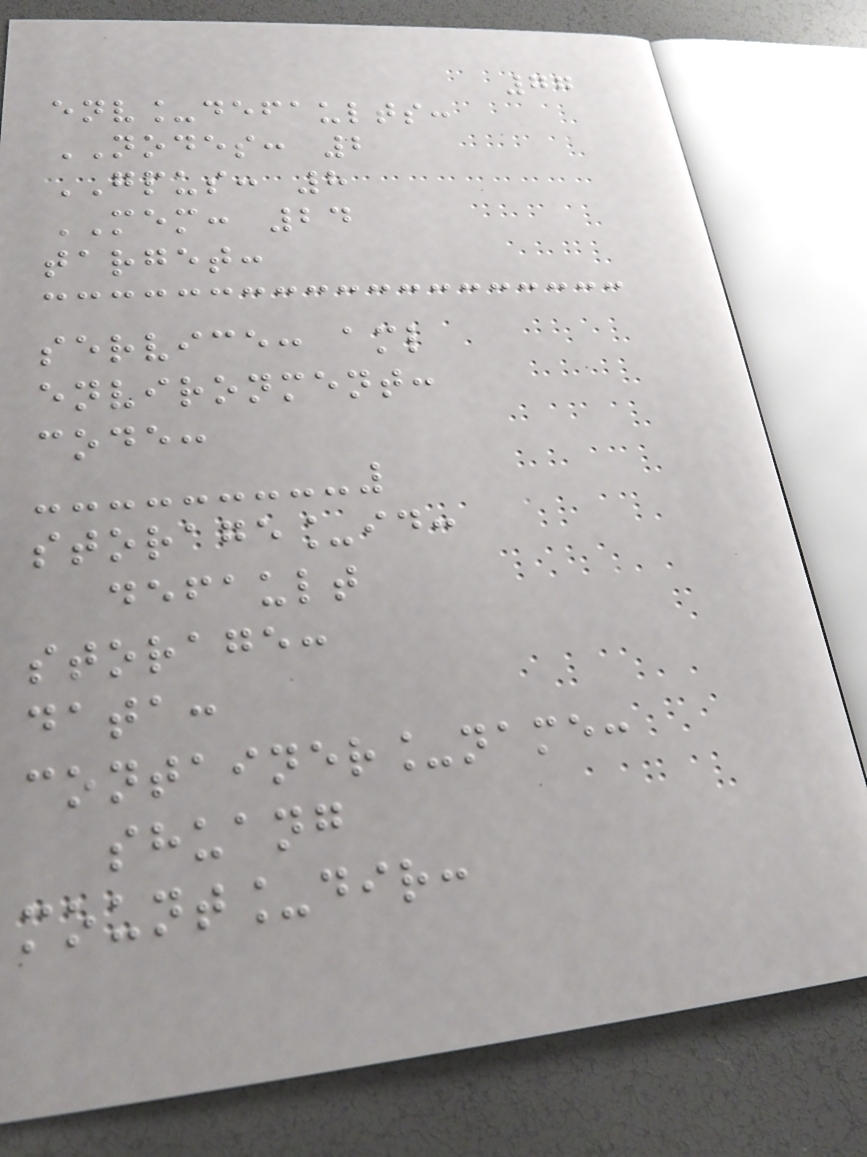77
env_defaults:
NODES: 2
GPUS: 8
MEM: 24
target:
service: aml
environment:
code:
storage_id:
default
storage:
data:
container_name:
shuang
mount_dir:
